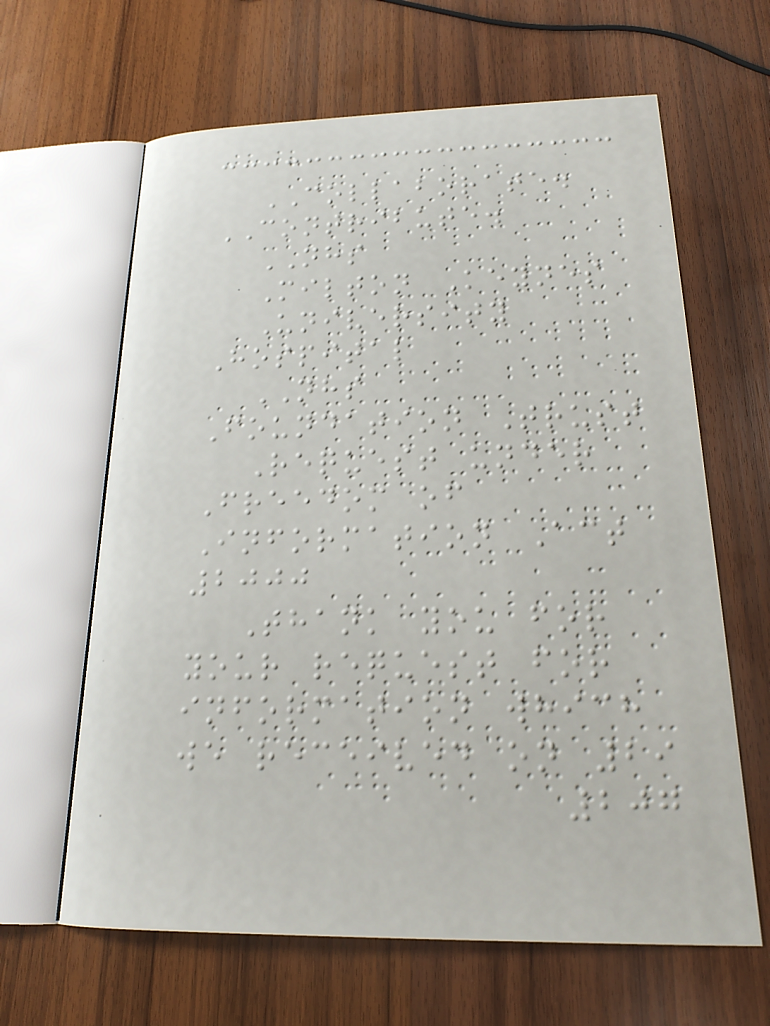COLLABORATE.
CONTRIBUTE.
NHS
Milton Keynes
University
Hospital
NHS
Foundation Trust
Request under
Freedom of
Information Act
2000
Thank you for
your request for
information which
we received on 29
207
